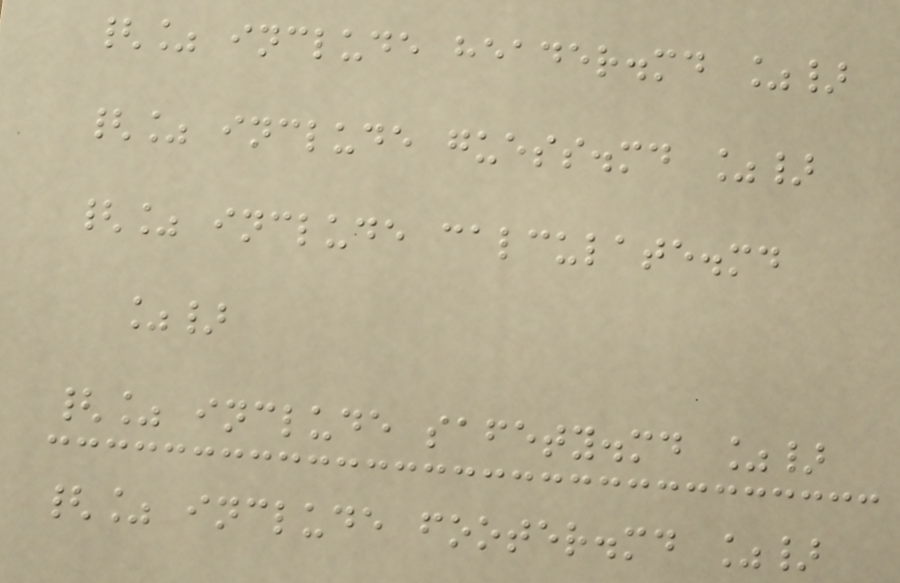{% include header.md %}
{% include guess.md %}
{% include calculate.md
%}
{% include safety.md %}
{% include footer.md %}
